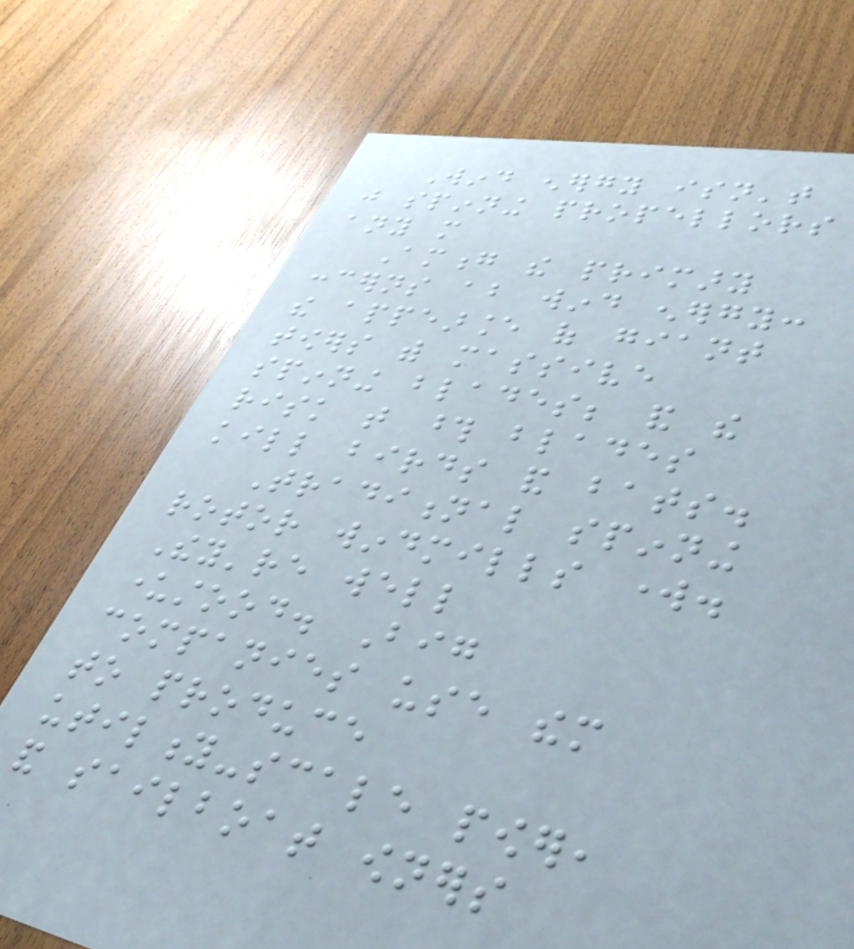Wind energy isn't
just spinning propellors
any more
Among the primary
concerns about wind energy:
the appearance of giant
towers with massive
spinning blades; and the
risk that those blades
kill birds and bats.
Traditional spinning
rotor windmills work.
They're well
understood. Big
companies use them
to produce
utility-scale power,
and sailboat owners
